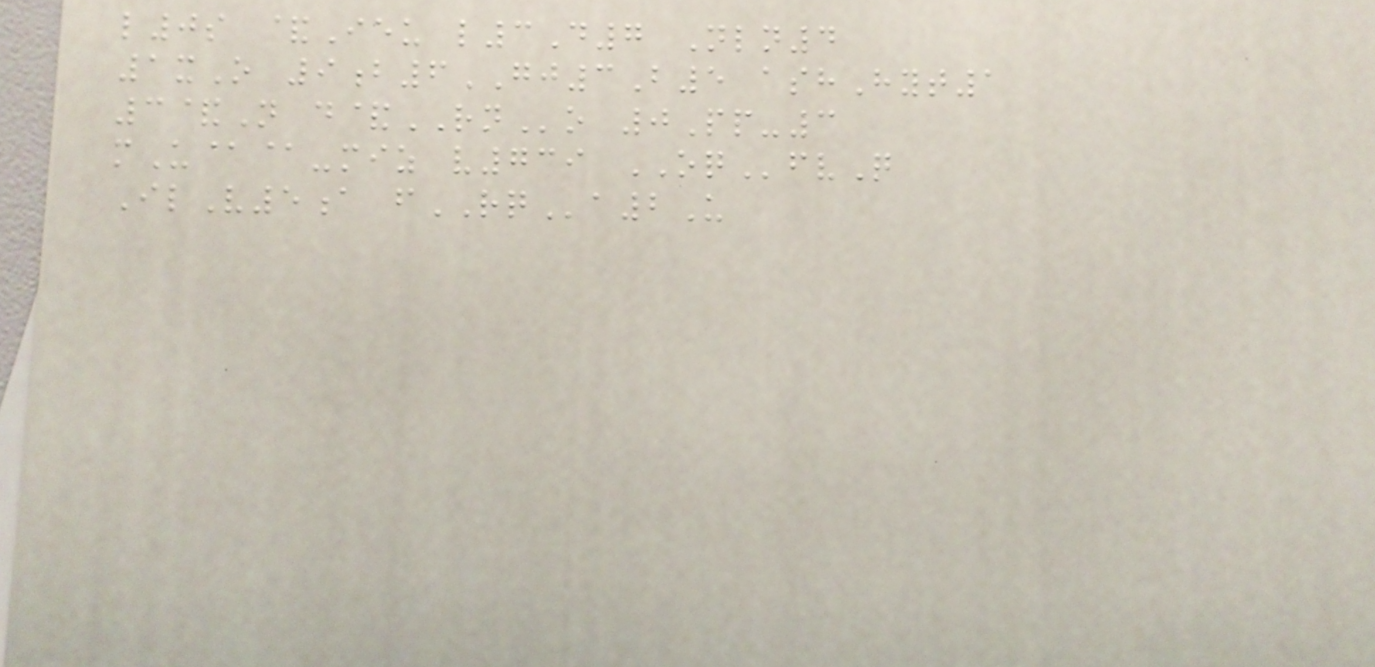l0s &Ieu l3D7 Nln4
1xO 9b6GJ3B5 ashHyt1
3&N d&RNo 0Pp-3
mU@@-miz v739 OQfvQ
IlV5a fRQa2U
